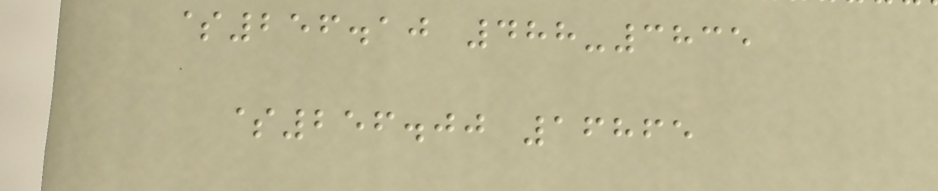$256.10 488-3835
$256.00 16865
